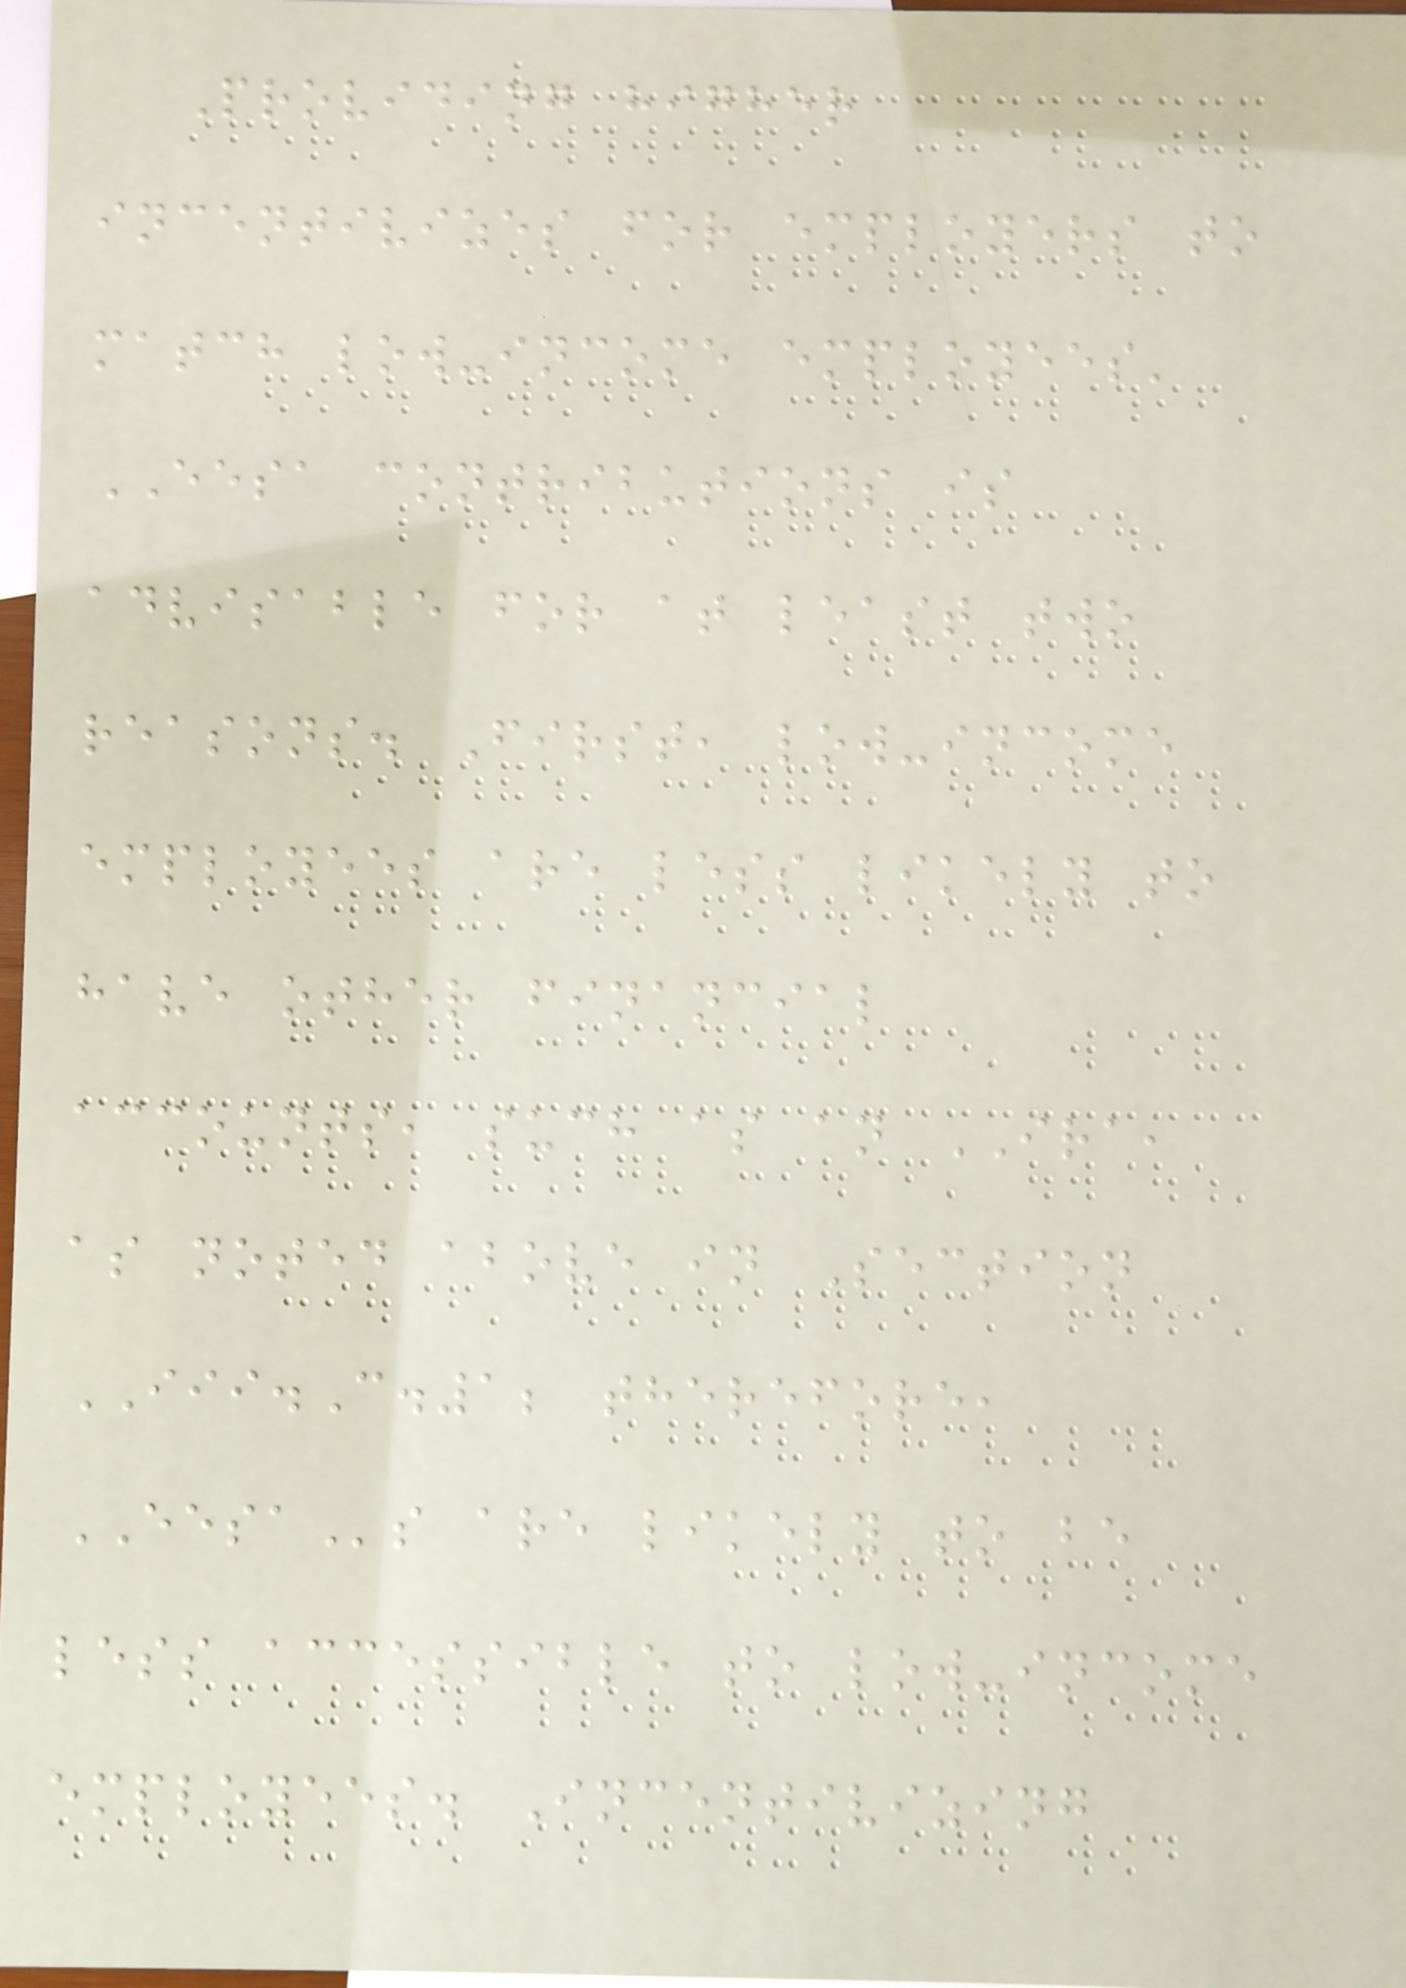Providing higher
incentivizes for employers to
match low-income employees'
EESA contributions is
advisable for at least two
reasons. First, low-income
employees are less likely to
have other financial
accounts, such as an IRA,
as noted above in Section
III.C.1; therefore,
EESAs are likely to be
less accessible to low-income
employees. Incentivizing
